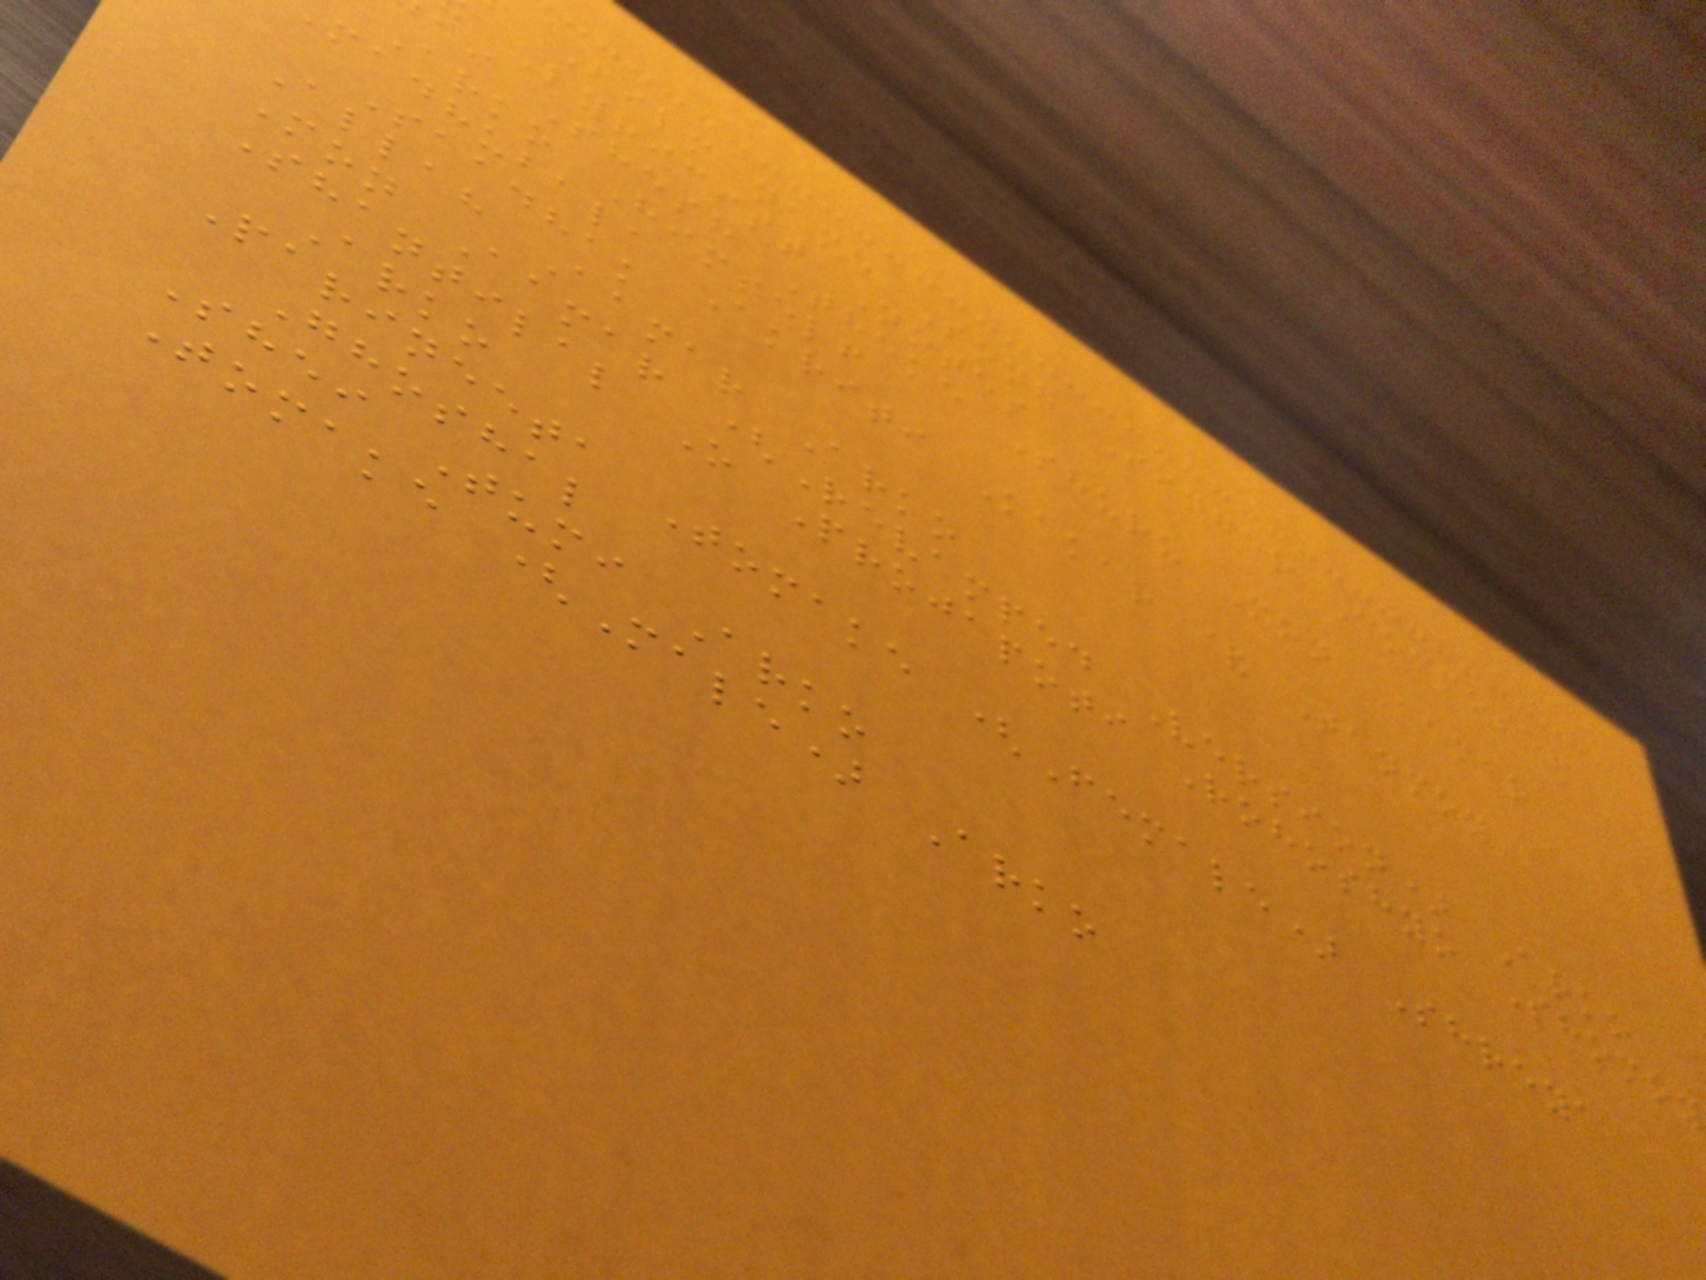Film name Song Singer Composer
Lyricist Notes
ai Shesh Theke Shuru Mon Aamar
Arko Himself
madhubala Akriti Kakar & Tanmoy
Saadhak
Allah Aamar Arko
Mon Aamar (Revamped Version) Arko
Shantilal O Projapoti Rohoshyo Shomoy
Arko
Parineeta Tomake (Female) Shreya
Ghoshal
Shei Tumi Arko
Tomake (Male) Arko
